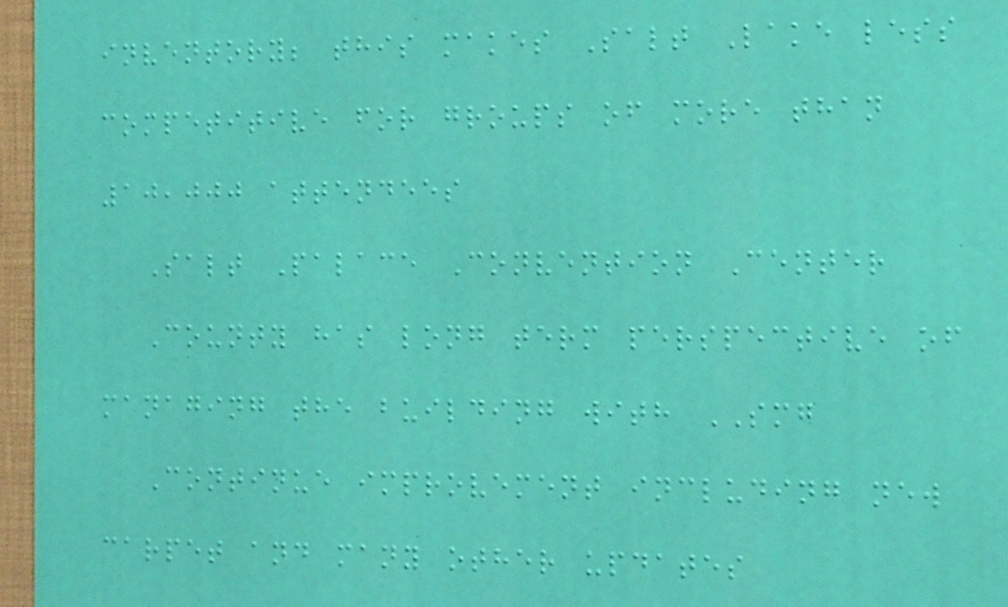inventory; this makes Salt Lake less
competitive for groups of more than
10,000 attendees
Salt Palace Convention Center
County has long term perspective of
managing the building with SMG
Continue improvement including new
carpet and many other updates
